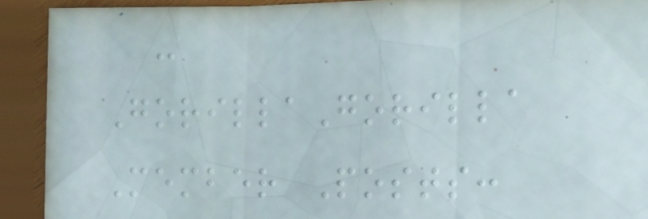-
GorillaGorilla
Member Posts:
